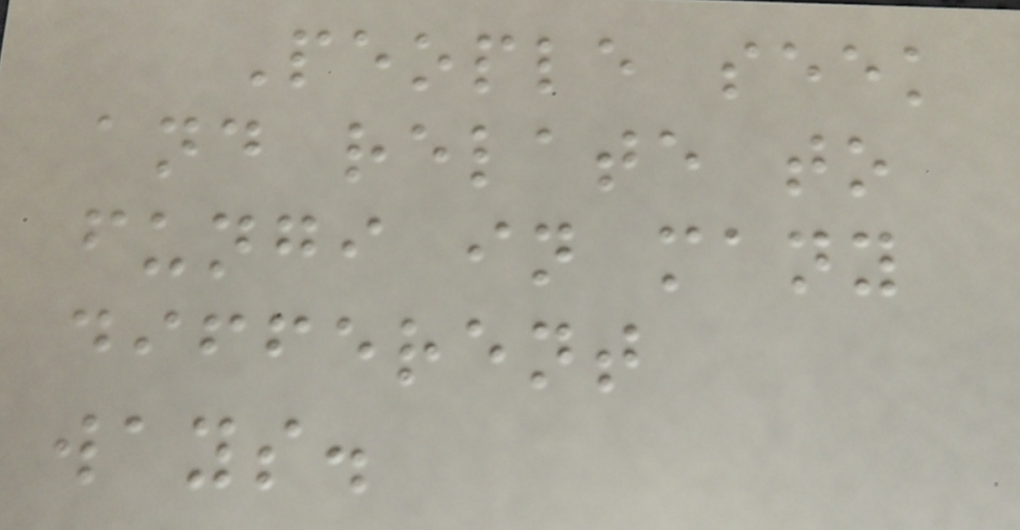People seek
and relate to
fungi in many
different
ways.
